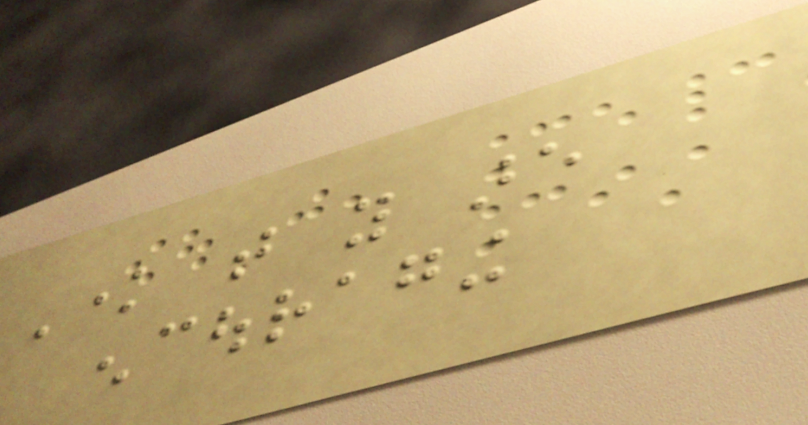Know that you are
encouraging
